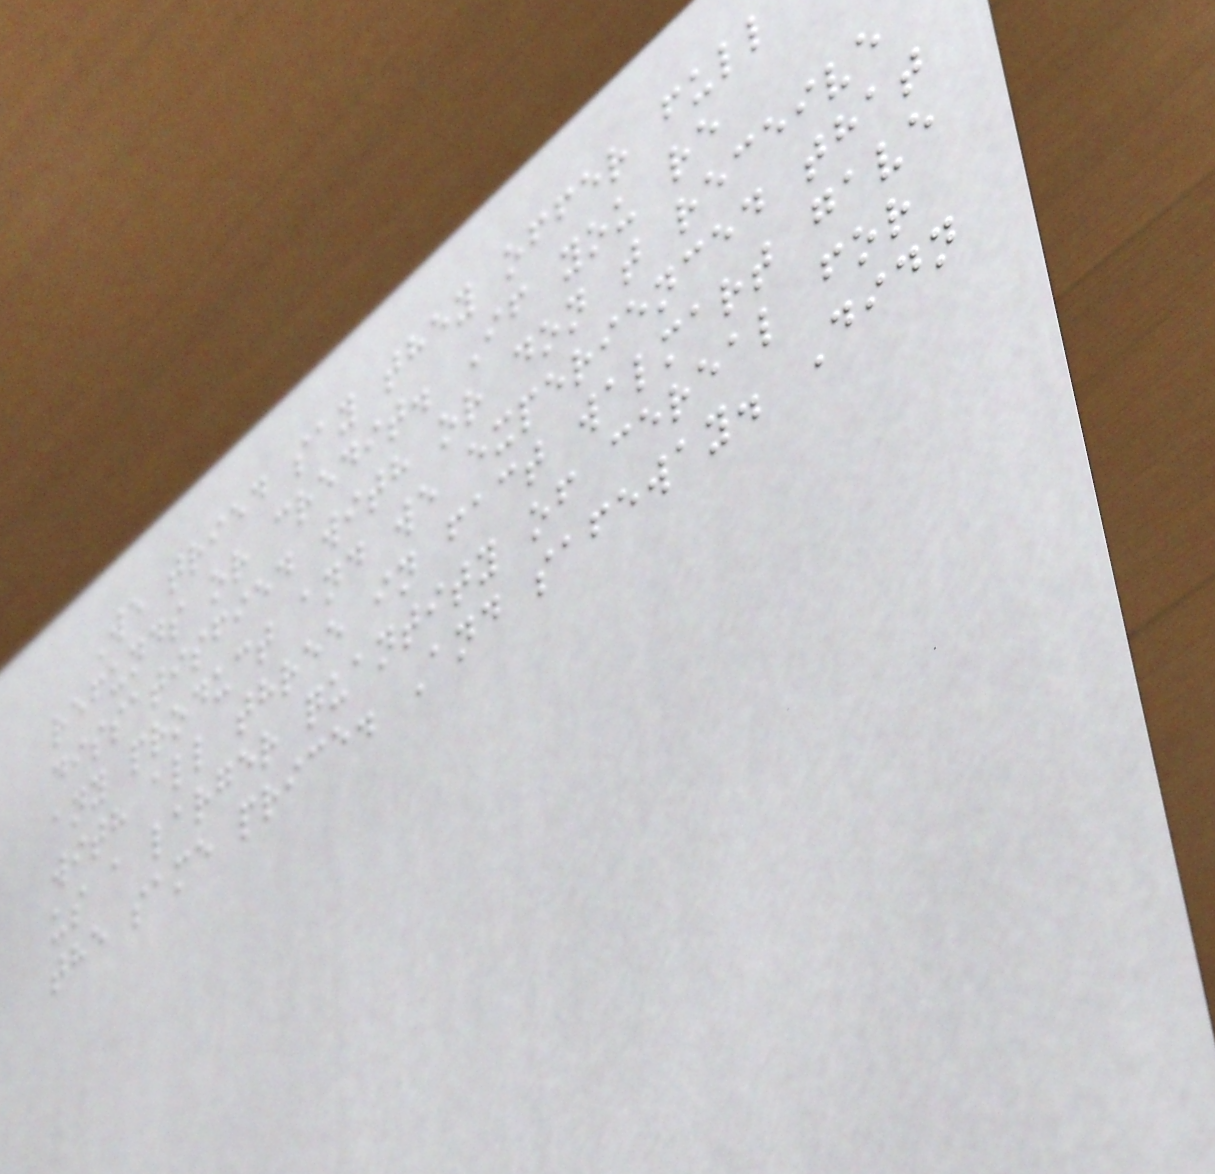We tried say they offer full
refunds or credit. If you re
dissatisfied with or don t receive
any product and we experienced that
with all three in fact walmart gave
us a larger quantity of cereal for
the same price. And safeway. Didn
